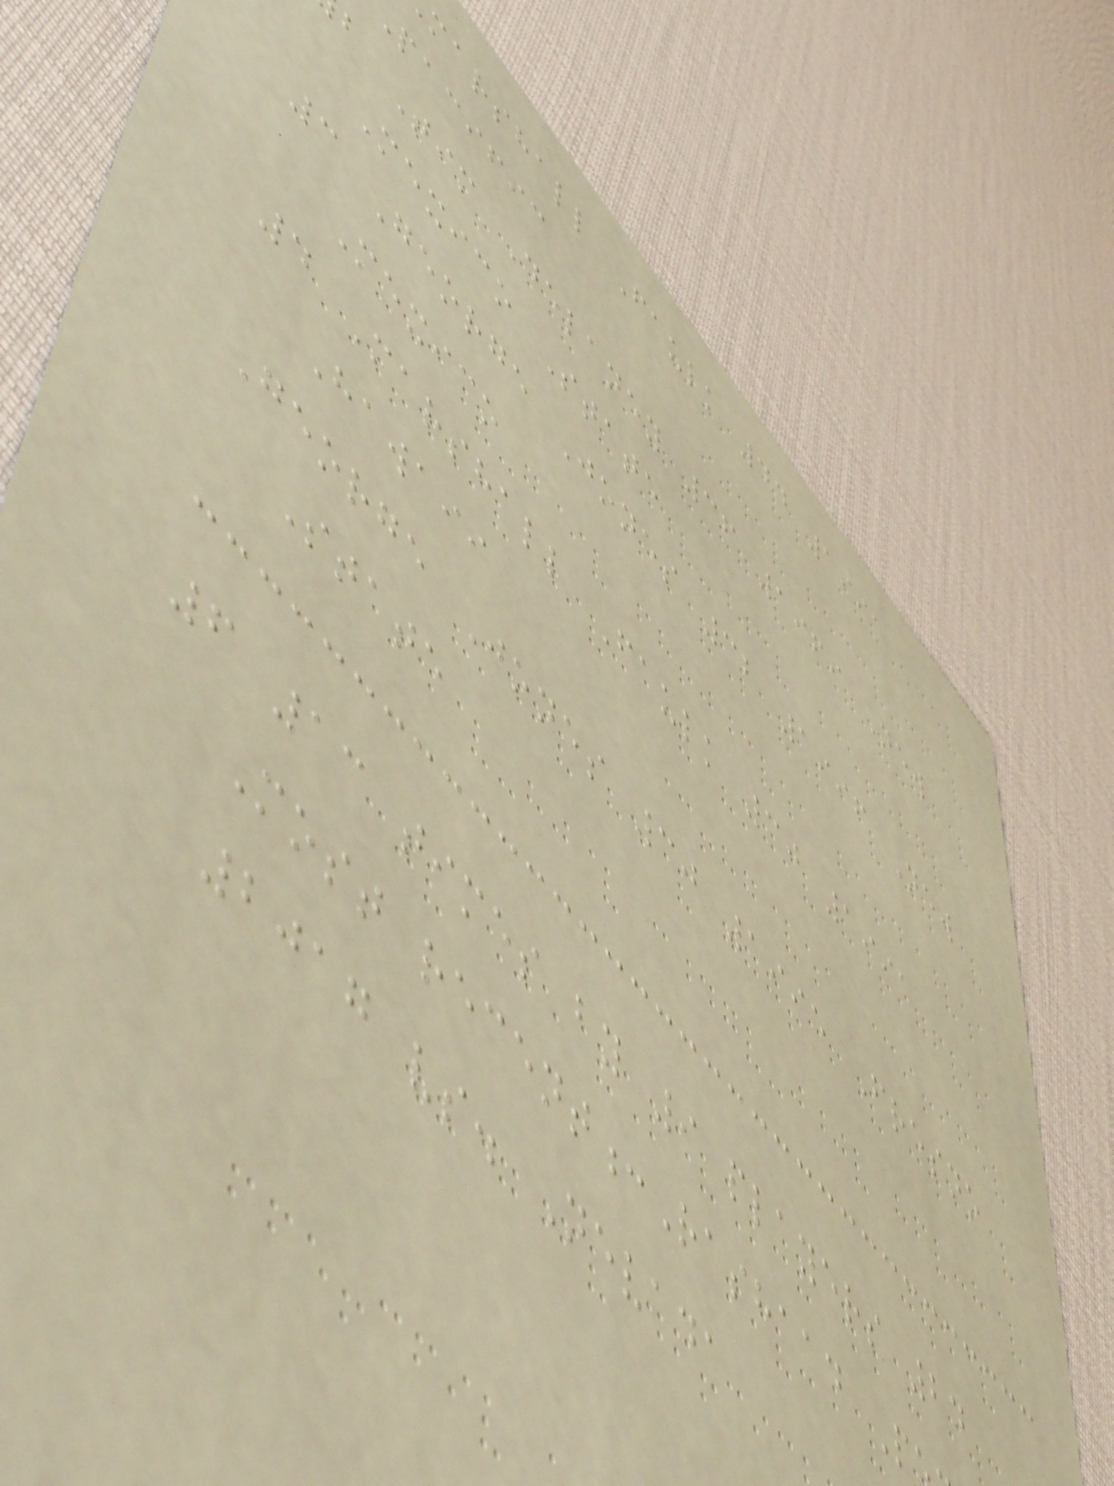marshall Faulk 44 1991
pacific
b Tim Delaney 36 1969 New
Mexico State
3 George Jones 32 1996 New
Mexico
4 Marshall Faulk 30 1991
Hawaii
George Jones 30 1995 Fresno
State
6 13 times by 9 players 24
Most recent:Rashaad P
2017 vs. Nevada
